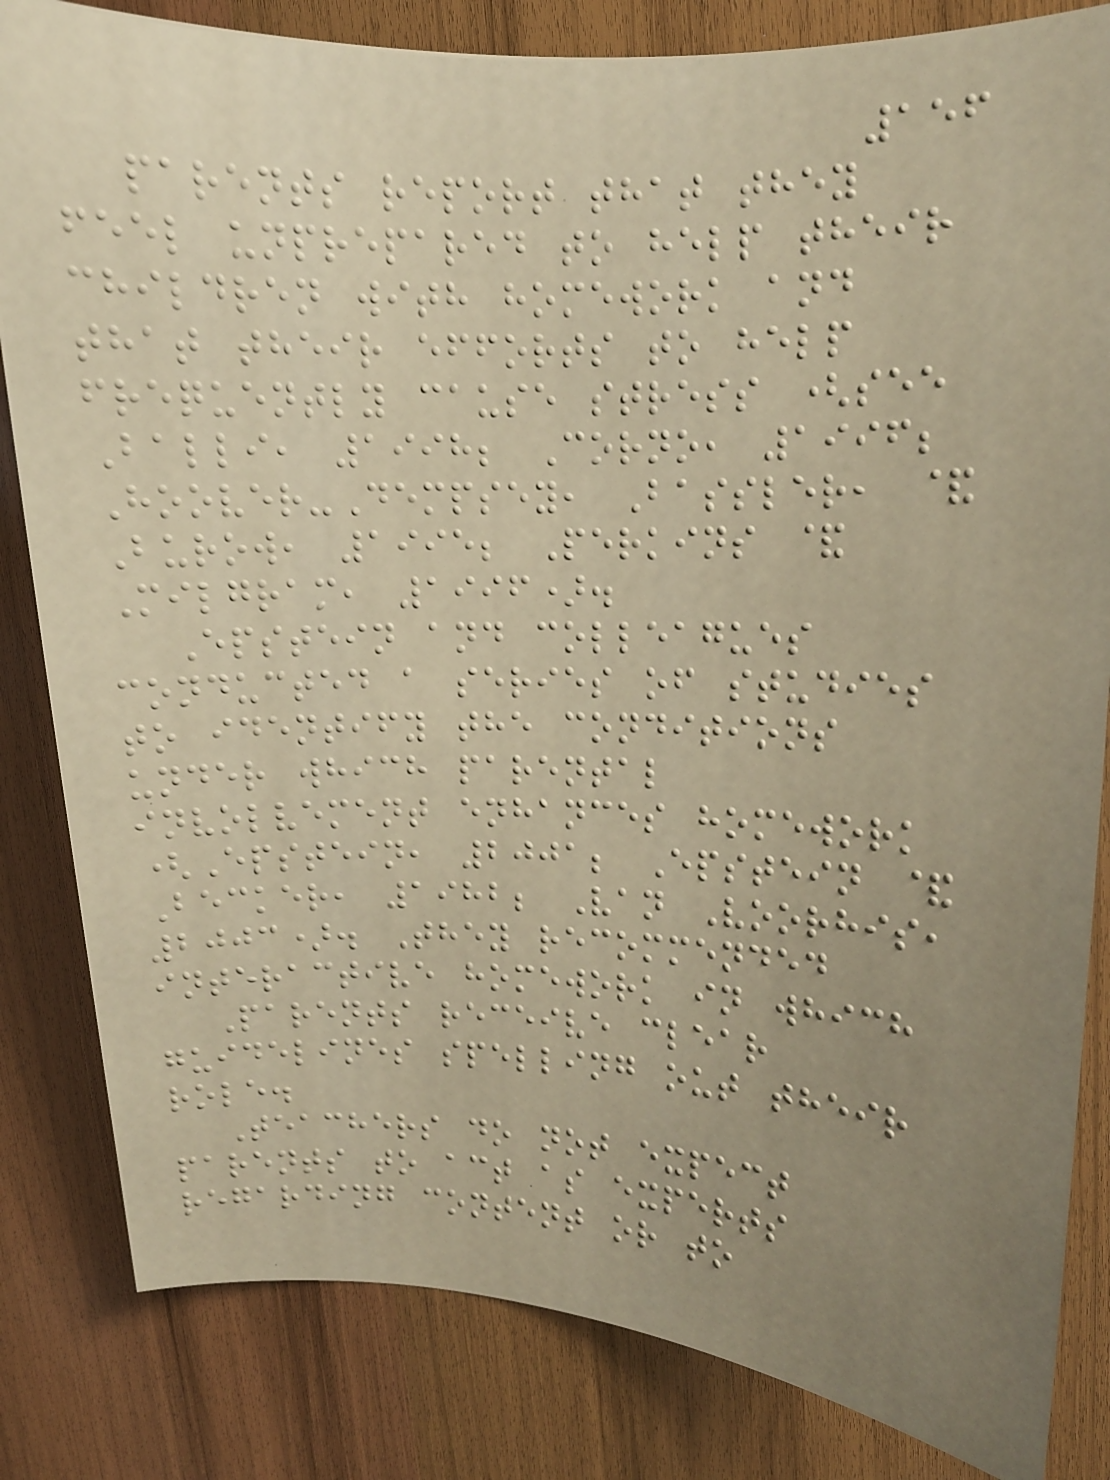156
parents report that they
feel unprepared to help their
children with homework and
that their efforts to help
frequently cause stress (see
Balli, 1998; Corno, 1996;
Hoover-Dempsey, Bassler, &
Burow, 1995; Perkins &
Milgram, 1996).
Epstein and colleagues
conducted a series of studies
to identify the conditions
under which parental
involvement enhances homework
(Epstein, 2001; Epstein &
Becker, 1982; Van Voorhis,
2003). They recommended
interactive homework in which
Parents receive clear
guidelines spelling out their
role.
Teachers do not expect
parents to act as experts
regarding content or to
